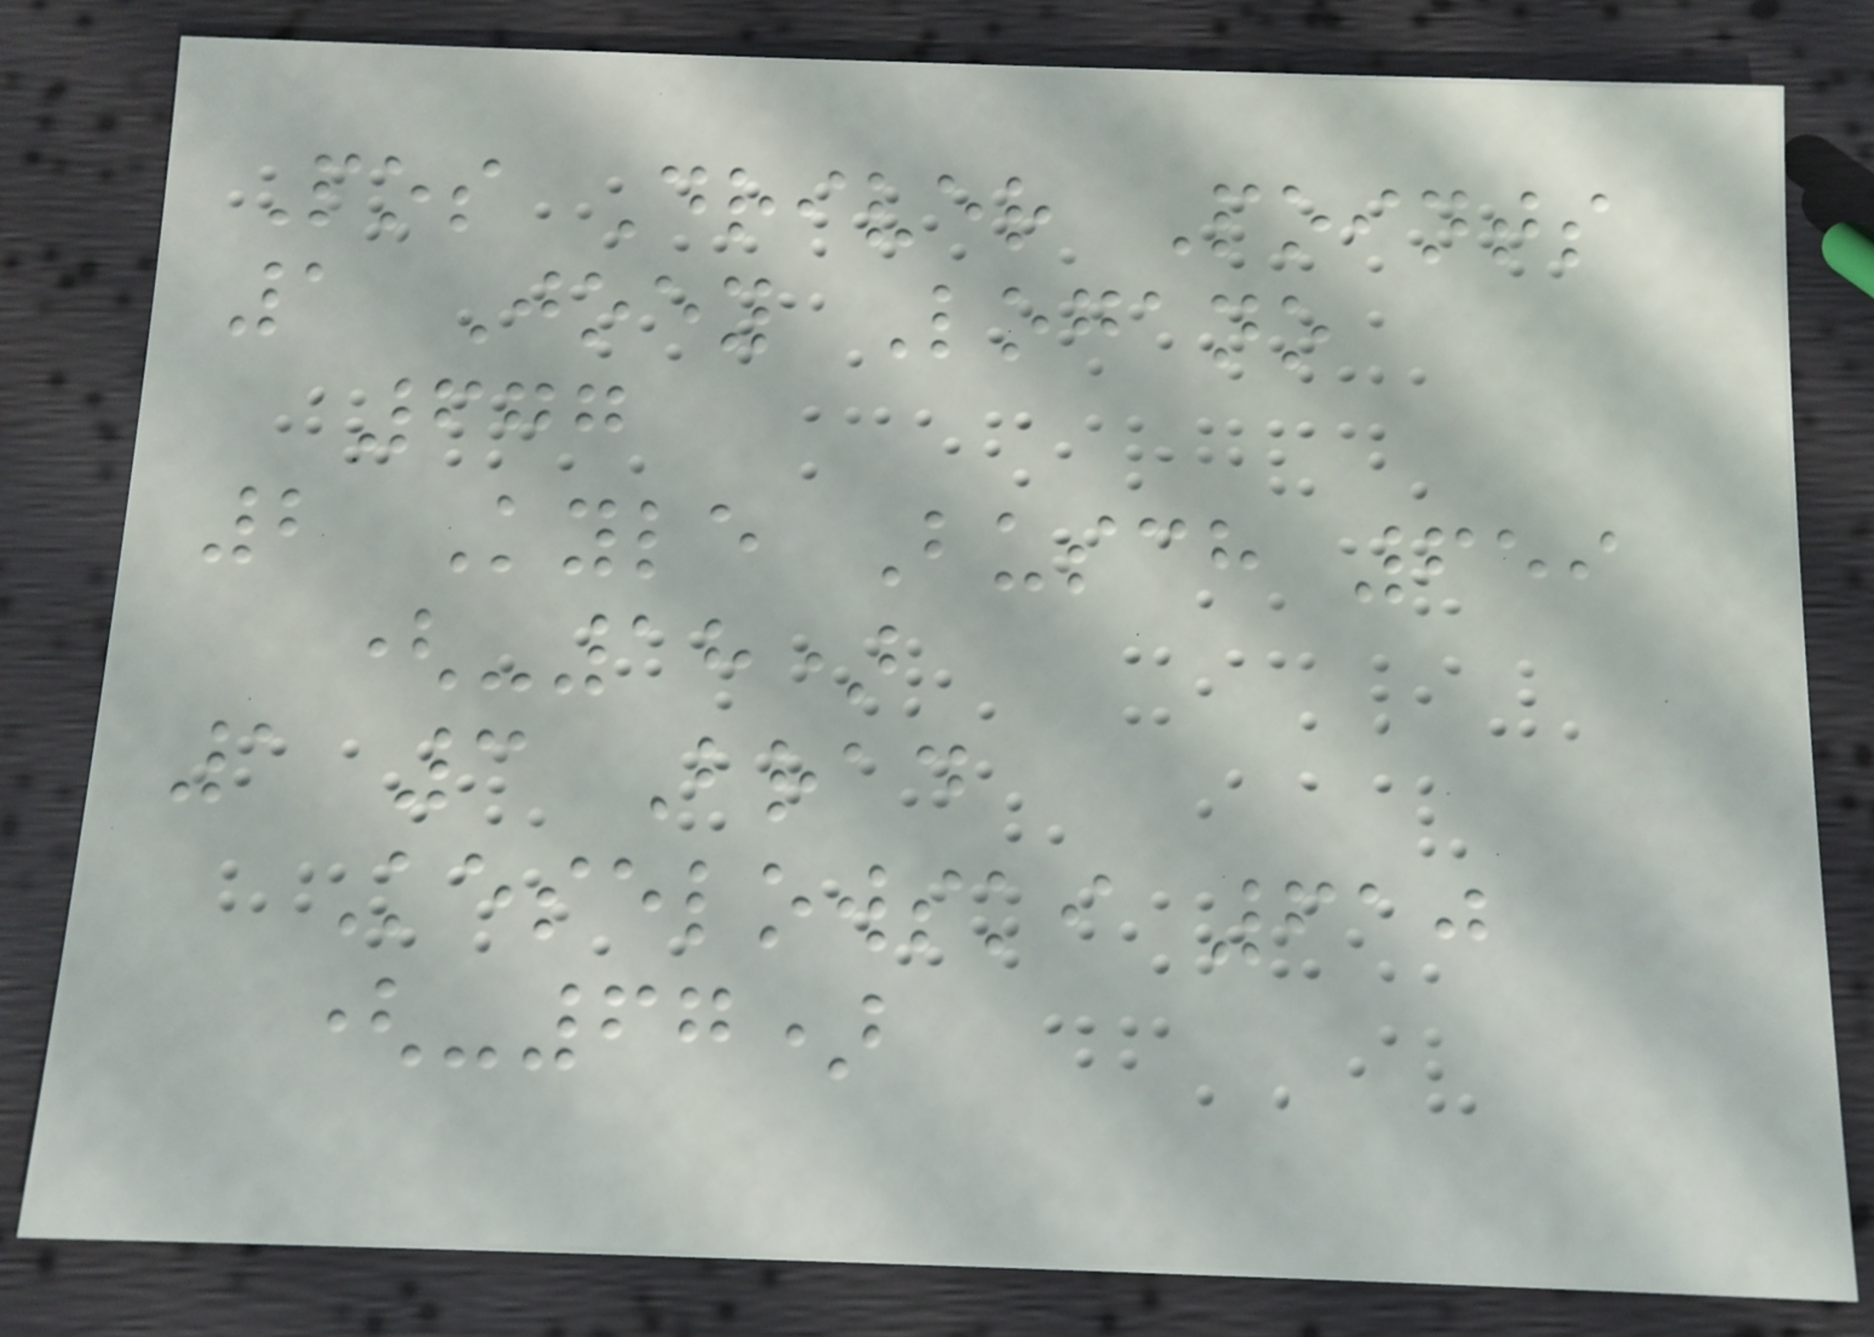Pos Driver Points
1 Joey Logano
677
2 Kyle Busch 659
(-18)
1 3 Brad
Keselowski 610
(-67)
